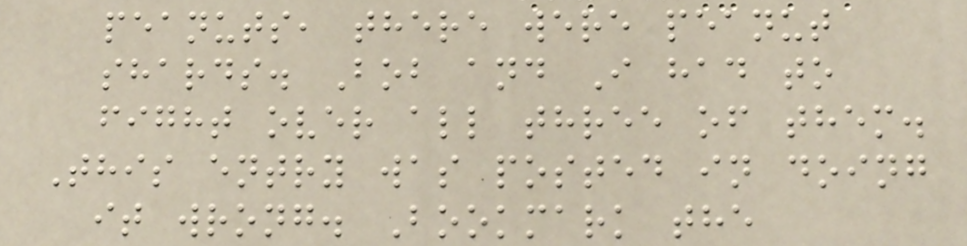peanuts, there were peanut
shards. Bob and I had to
fight over all three of them.
This entry was posted in doing
it wrong. Bookmark the
